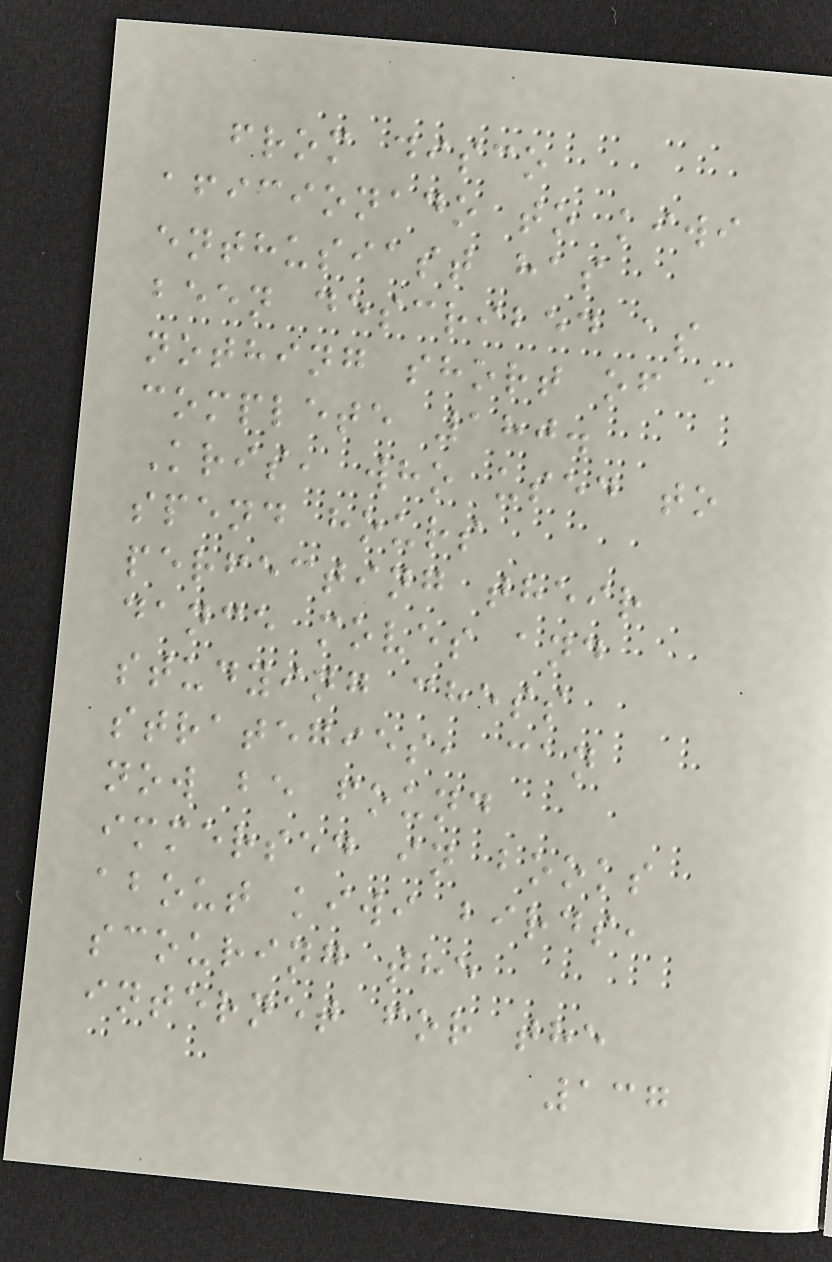from disco
aficionado to kiwi
enthusiast has
been described as
nothing short of a
complete 180.
Kris, who used to
spend hours
perfecting their
dance moves and
studying chess
strategies, can
now be found
immersed in books
about kiwi birds,
scouring the
internet for the
137
